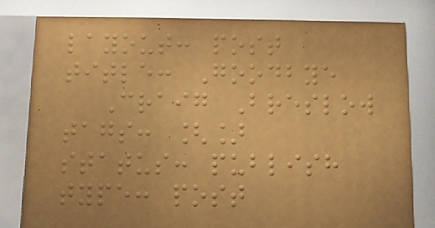layout: post
title: Goodbye
Craig Breslow
tags: []
status: publish
type: post
